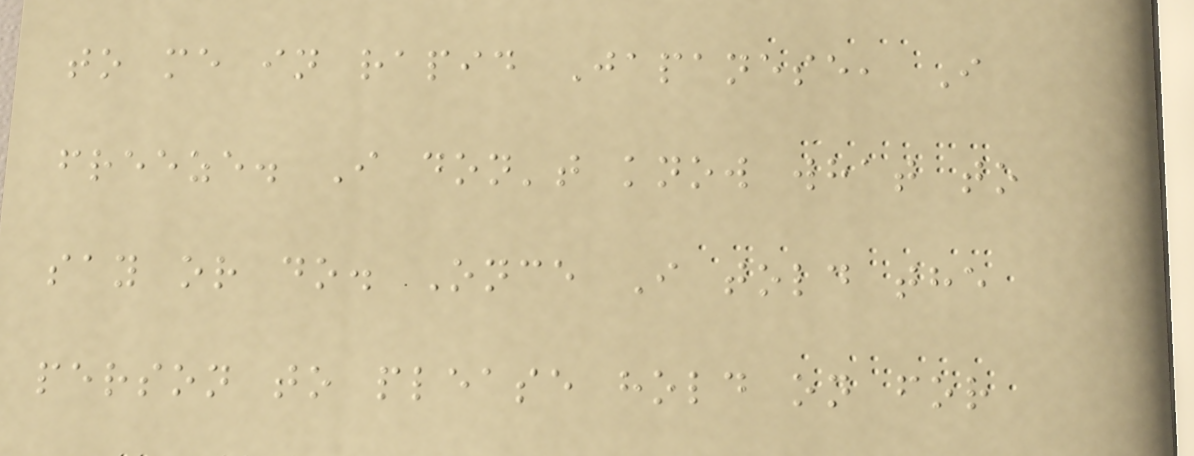to me in rapid Japanese, I
freeze. I don't know what to
say or do. Once I told the
person to please hold on for
